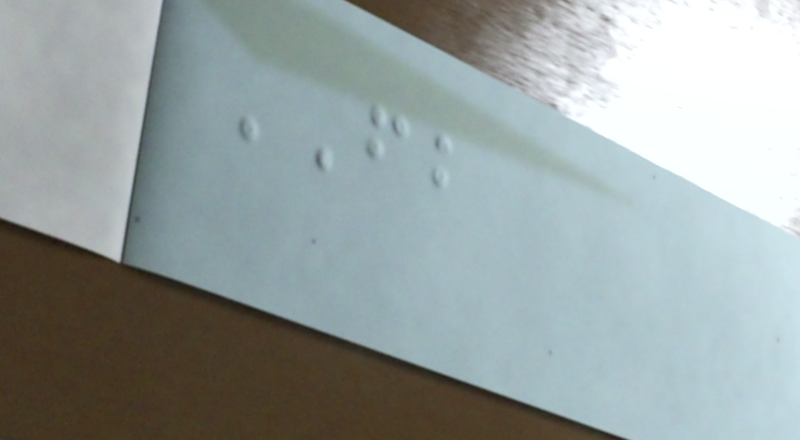FB
